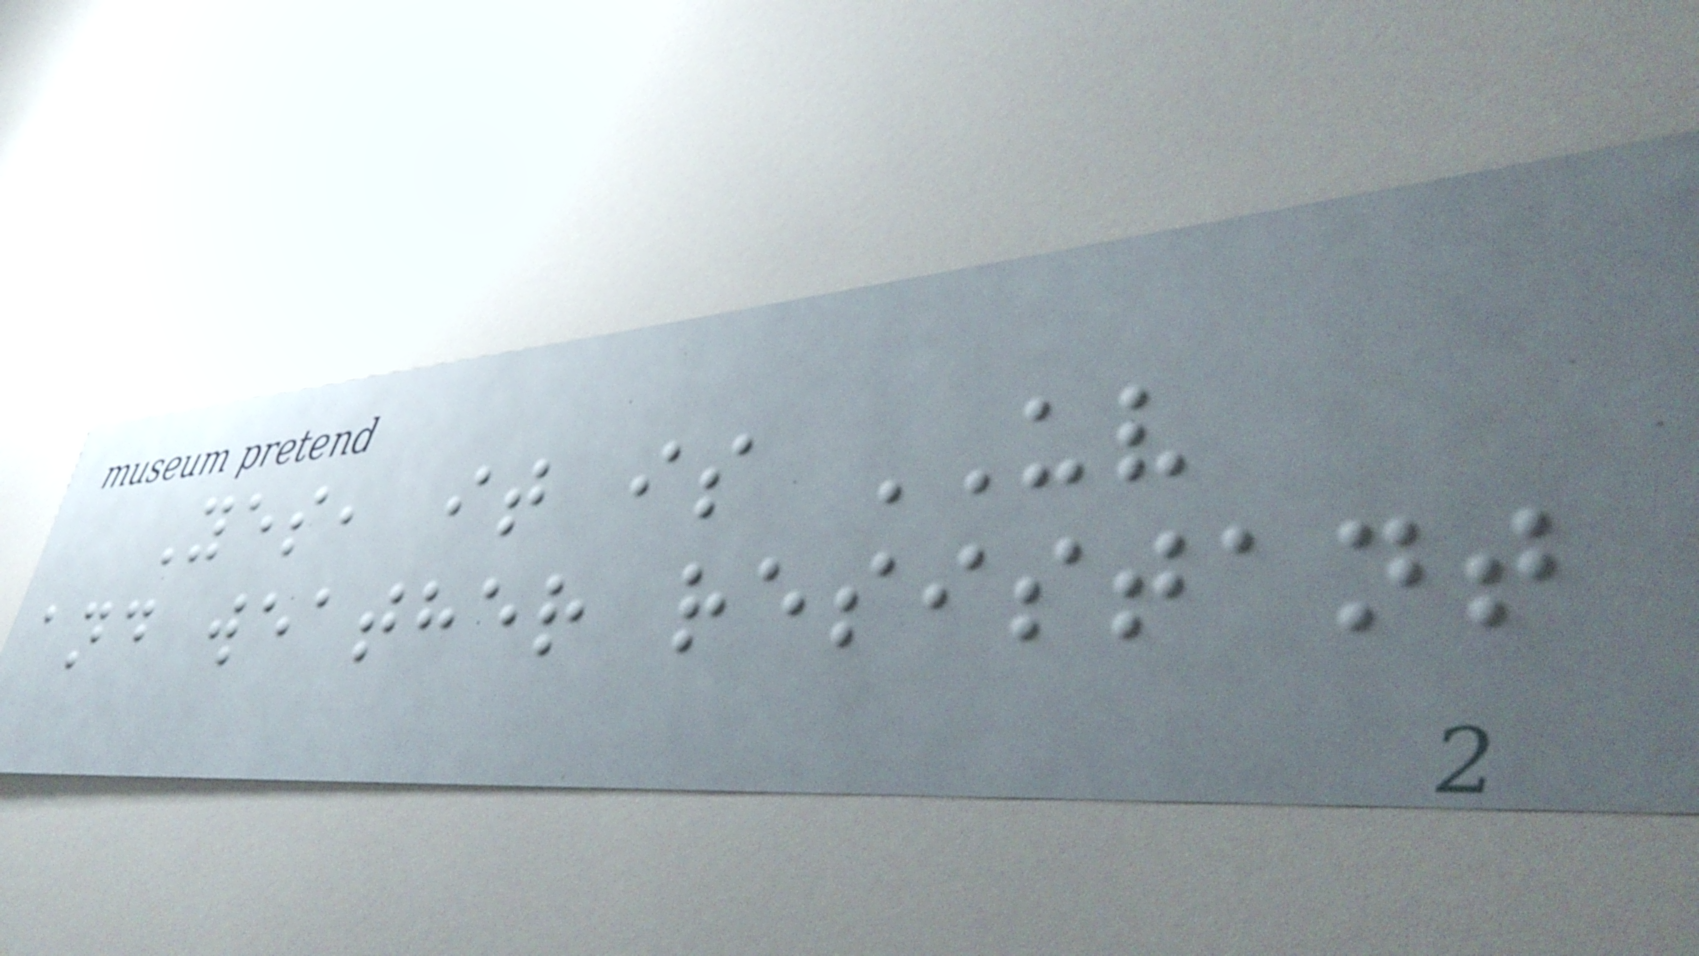Yes, it is UV
and weather resistant
